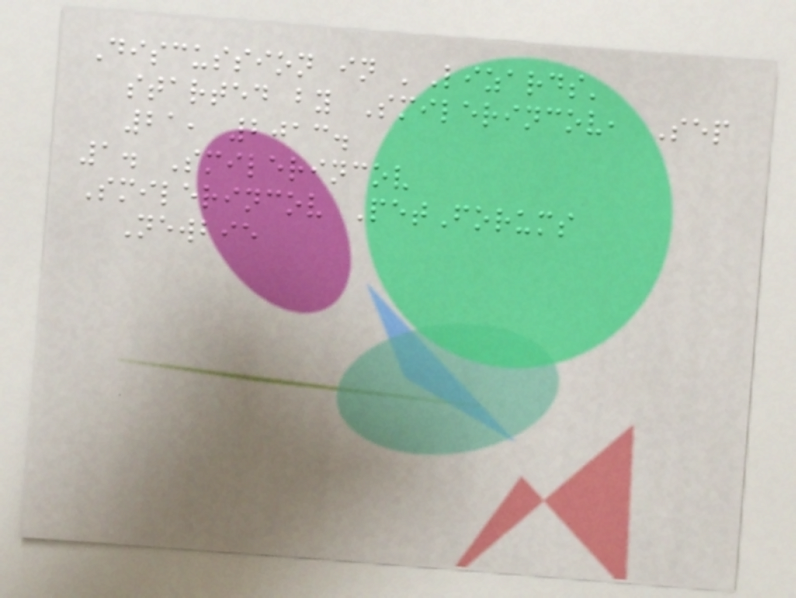Discussion in 'Lizards'
started by Smilerincov, Sep
21, 2013.
1. Smilerincov
Smilerincov PetForums
Newbie
